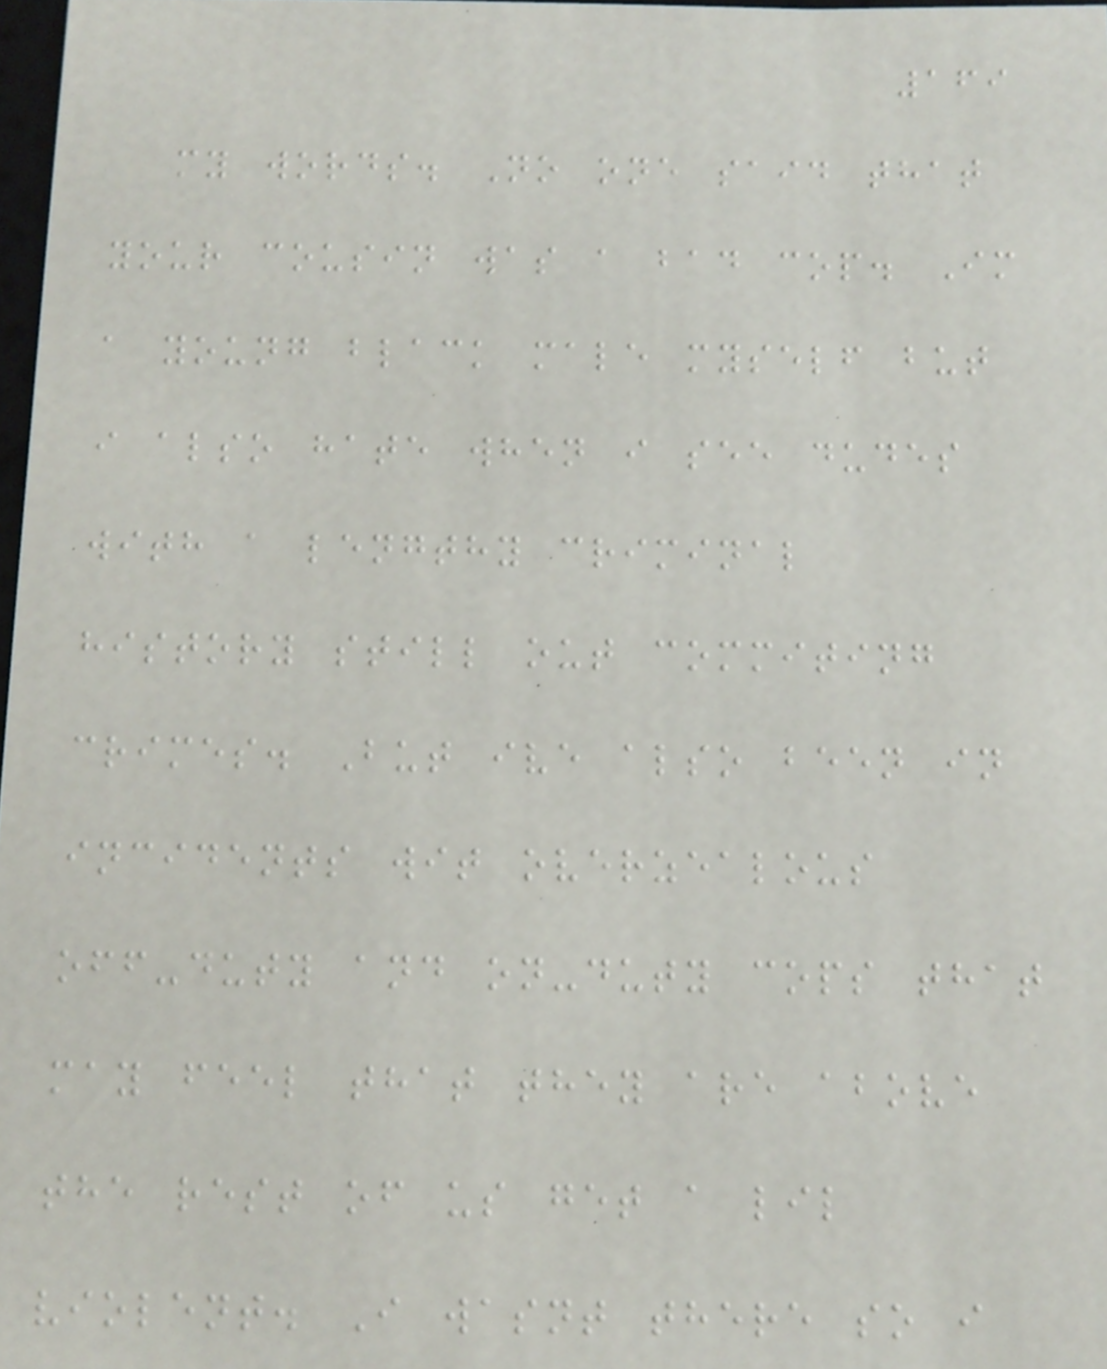169
my words. No one said that
your cousin was a bad cop. Im
a young black male myself but
i also hate when i see dudes
with a lengthy criminal
history still out commiting
crimes. But ive also been in
incidents wit overzealous
off-duty and on-duty cops that
may feel that they are above
the rest of us get a lil
violent. I wasnt there so i
